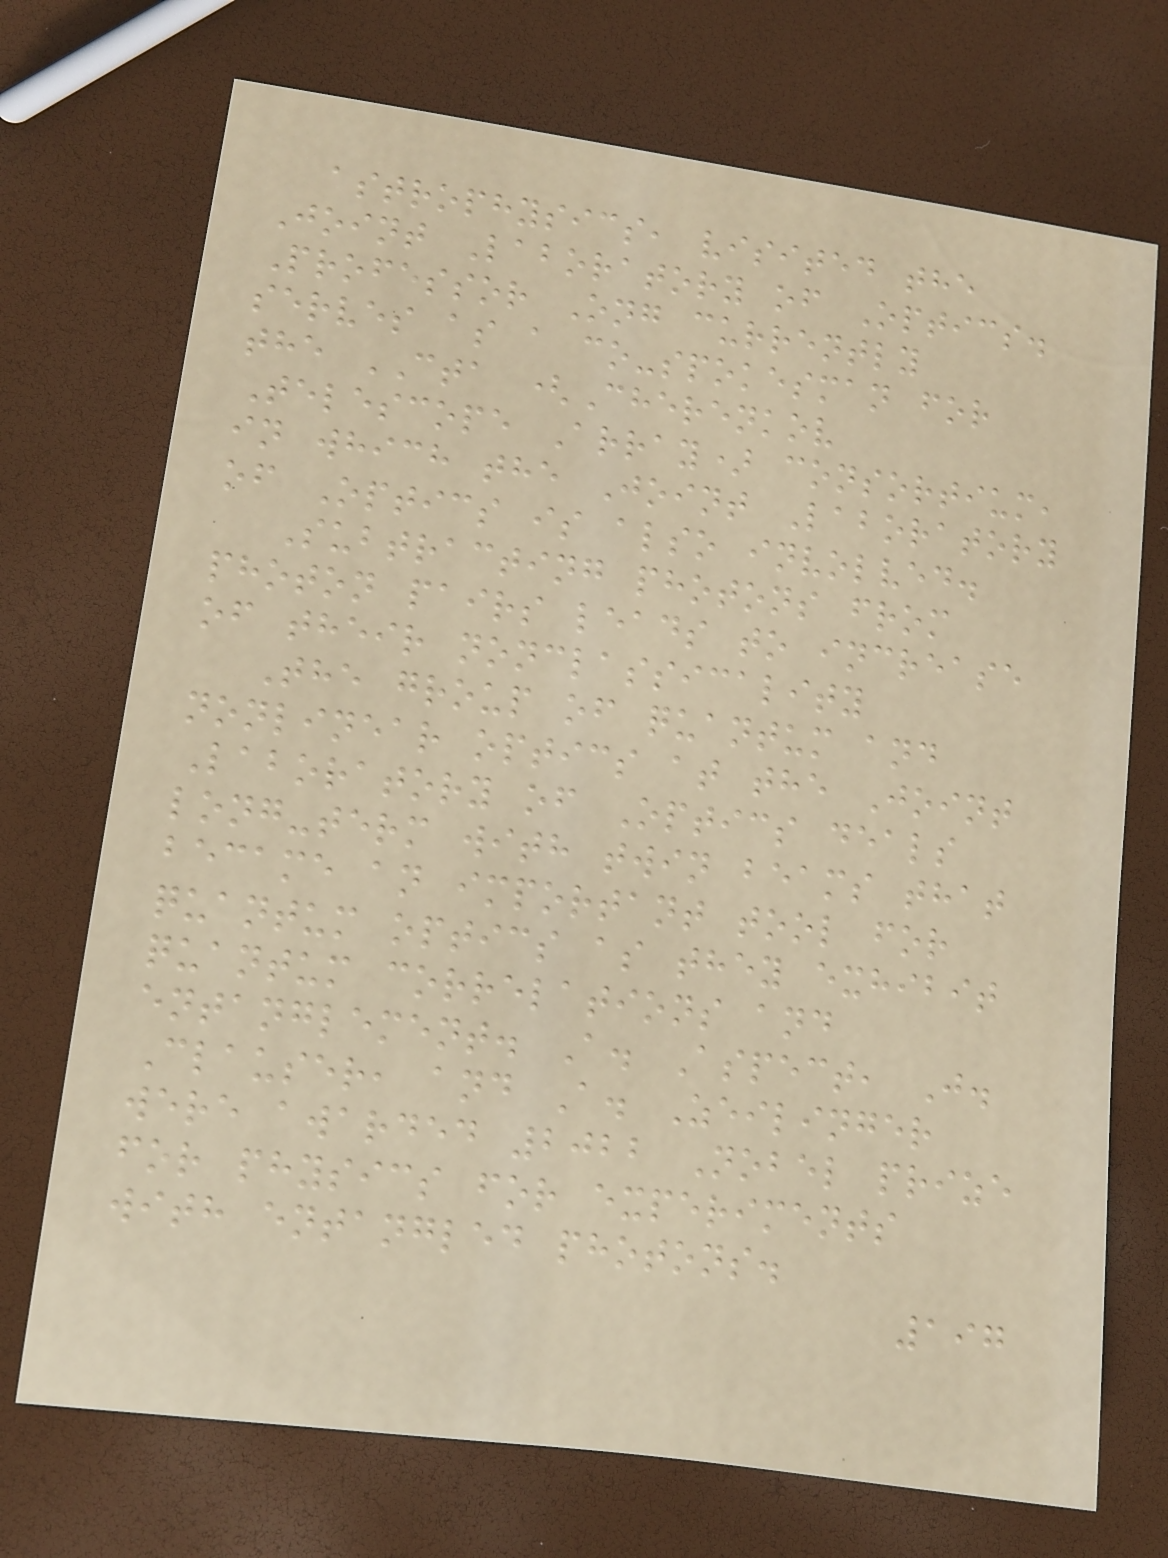astrophysics, visited the
Joint Laboratory of Optics.
Professor Ong currently
serves as a co-spokesman for
the CTA (Cherenkov
Telescope Array) consortium,
in which the Joint Laboratory
of Optics is also involved.
Subtracting photons from
photon pairs leads to increase
of their nonclassicality
The group of quantum and
nonlinear optics at the Joint
Laboratory of Optics deals
long-term with twin beams that
became an important tool for
quantum optics as they exhibit
quantum correlations and
entanglement. A. Aspect, J.
Clauser, and A. Zeilinger
were awarded 2022 Nobel prize
for physics for experiments
with entangled photons.
197
